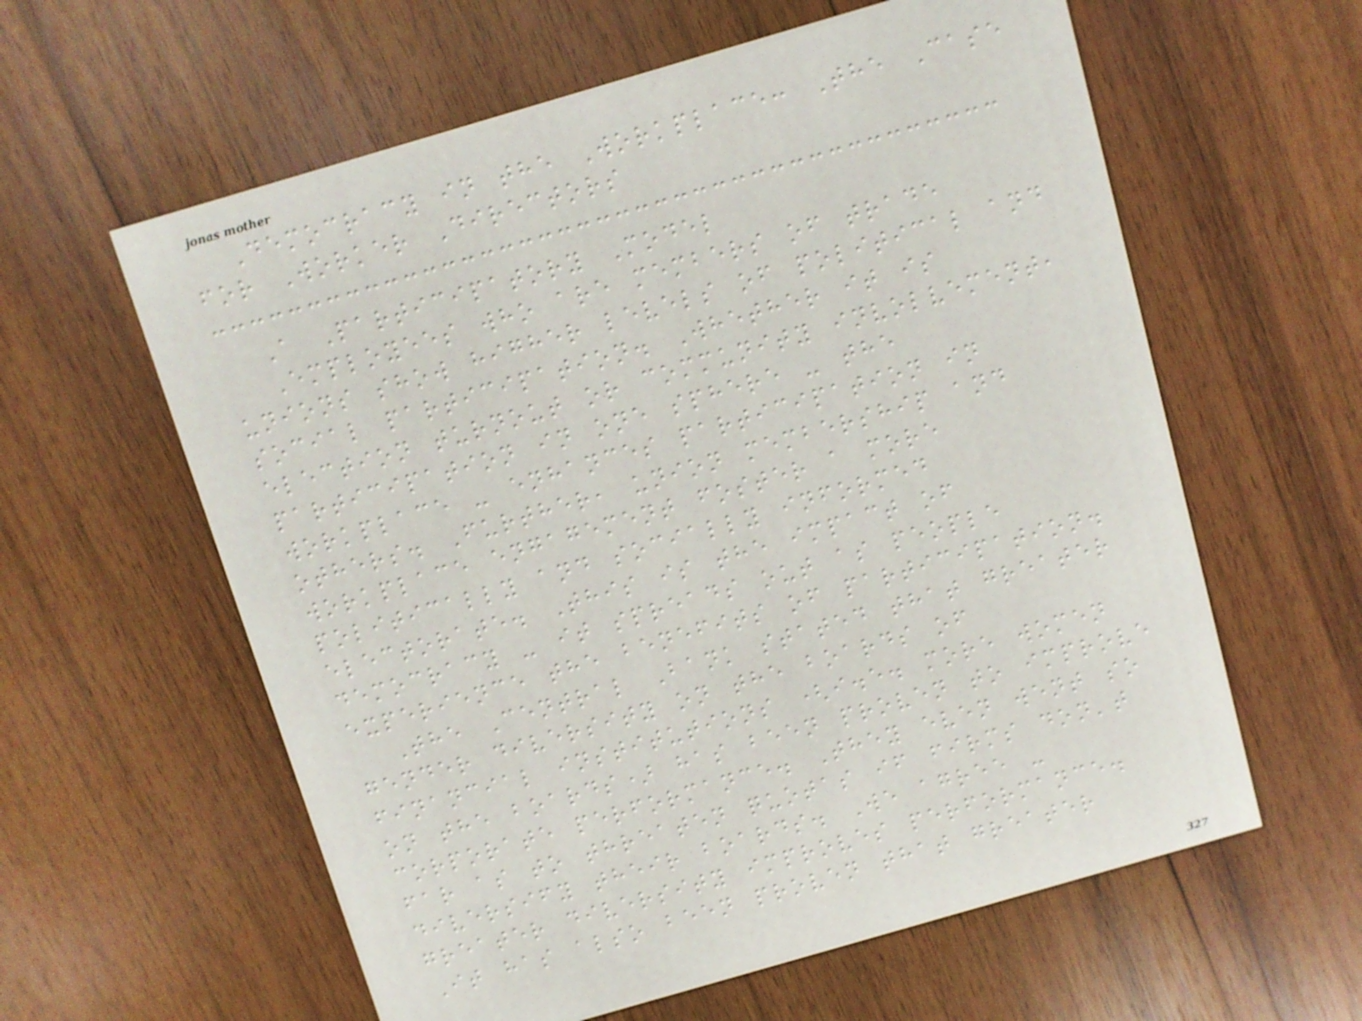Democracy in the Workplace: The Case
for Worker Directors
A Participatory Model
Employees who are members of trade
unions show higher levels of political and
social participation. Whether it is
election turnout or community involvement,
participation in one sphere - the
workplace - enhances participation in
others. Further, union membership and
workplace engagement foster a more
politically and socially informed
electorate. This is the impact of
democracy - it spreads out as people
experience the benefits of participation.
The Central Bank stated that greater
gender diversity on the boards of
financial institutions (i.e. more women
on the boards) has been proven to improve
corporate performance. They even went so
far as to threaten quotas if firms don't
diversify their boards. We agree -
greater diversity improves performance.
It has also been proven that greater
